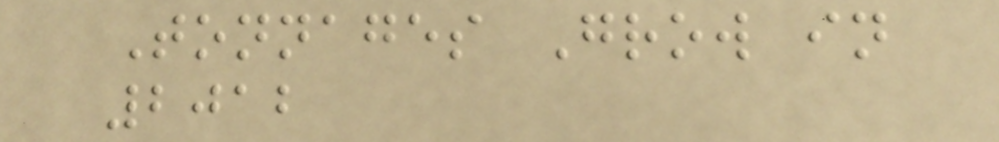Tonnages Grow in
2012
